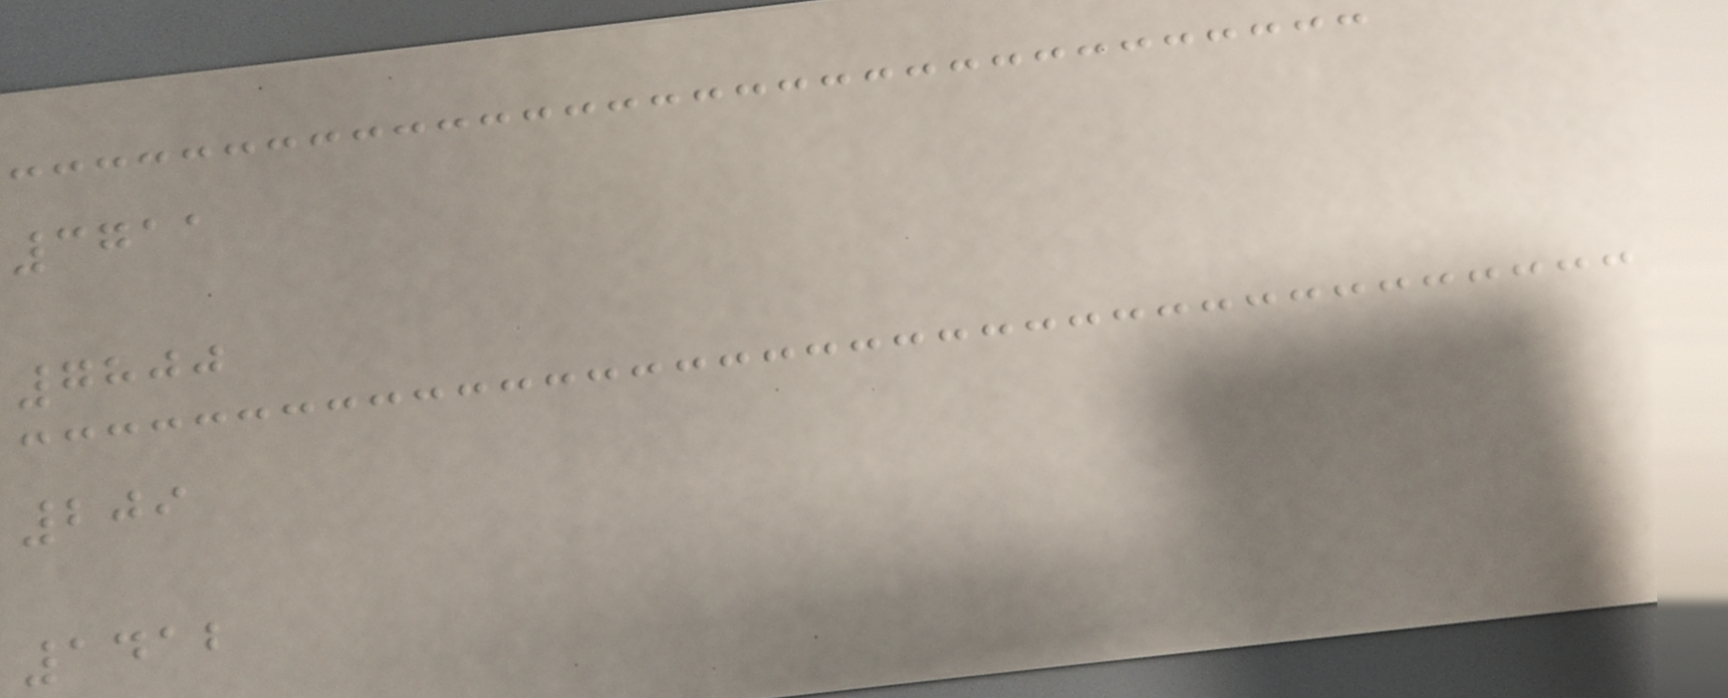3711
7800
209
1412
